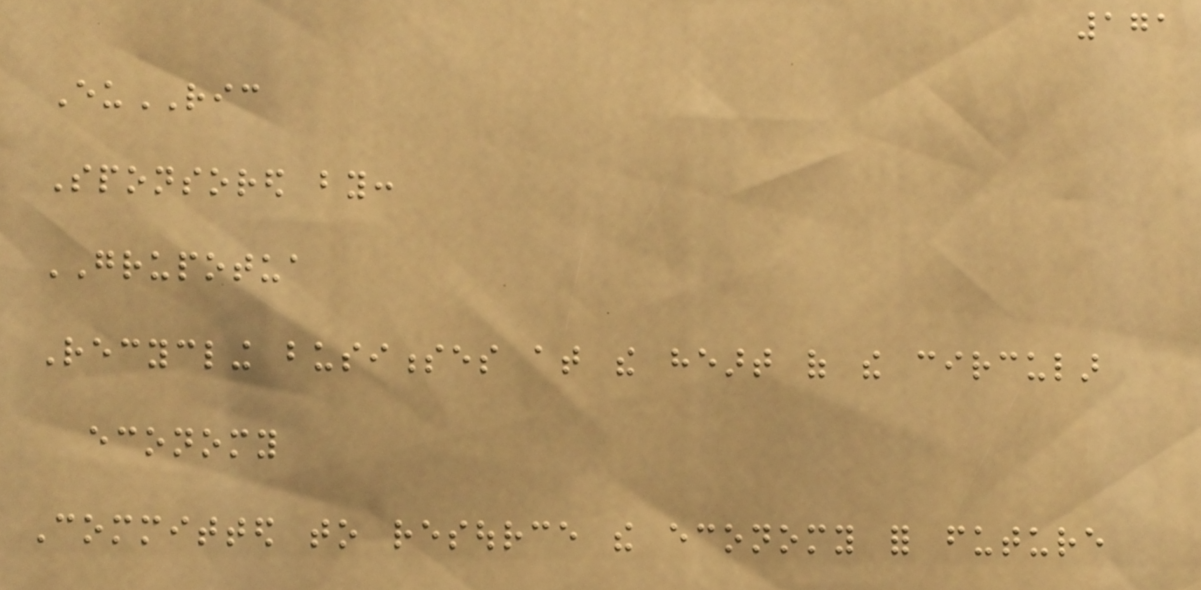171
EuRIC
Sponsored by:
GRUPOTUA
Recycling businesses at the heart of the circular
economy
Committed to resource the economy for future
